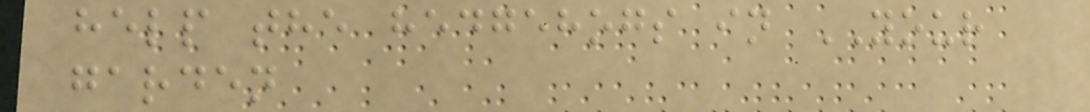help the hedgehogs in YOUR
garden
